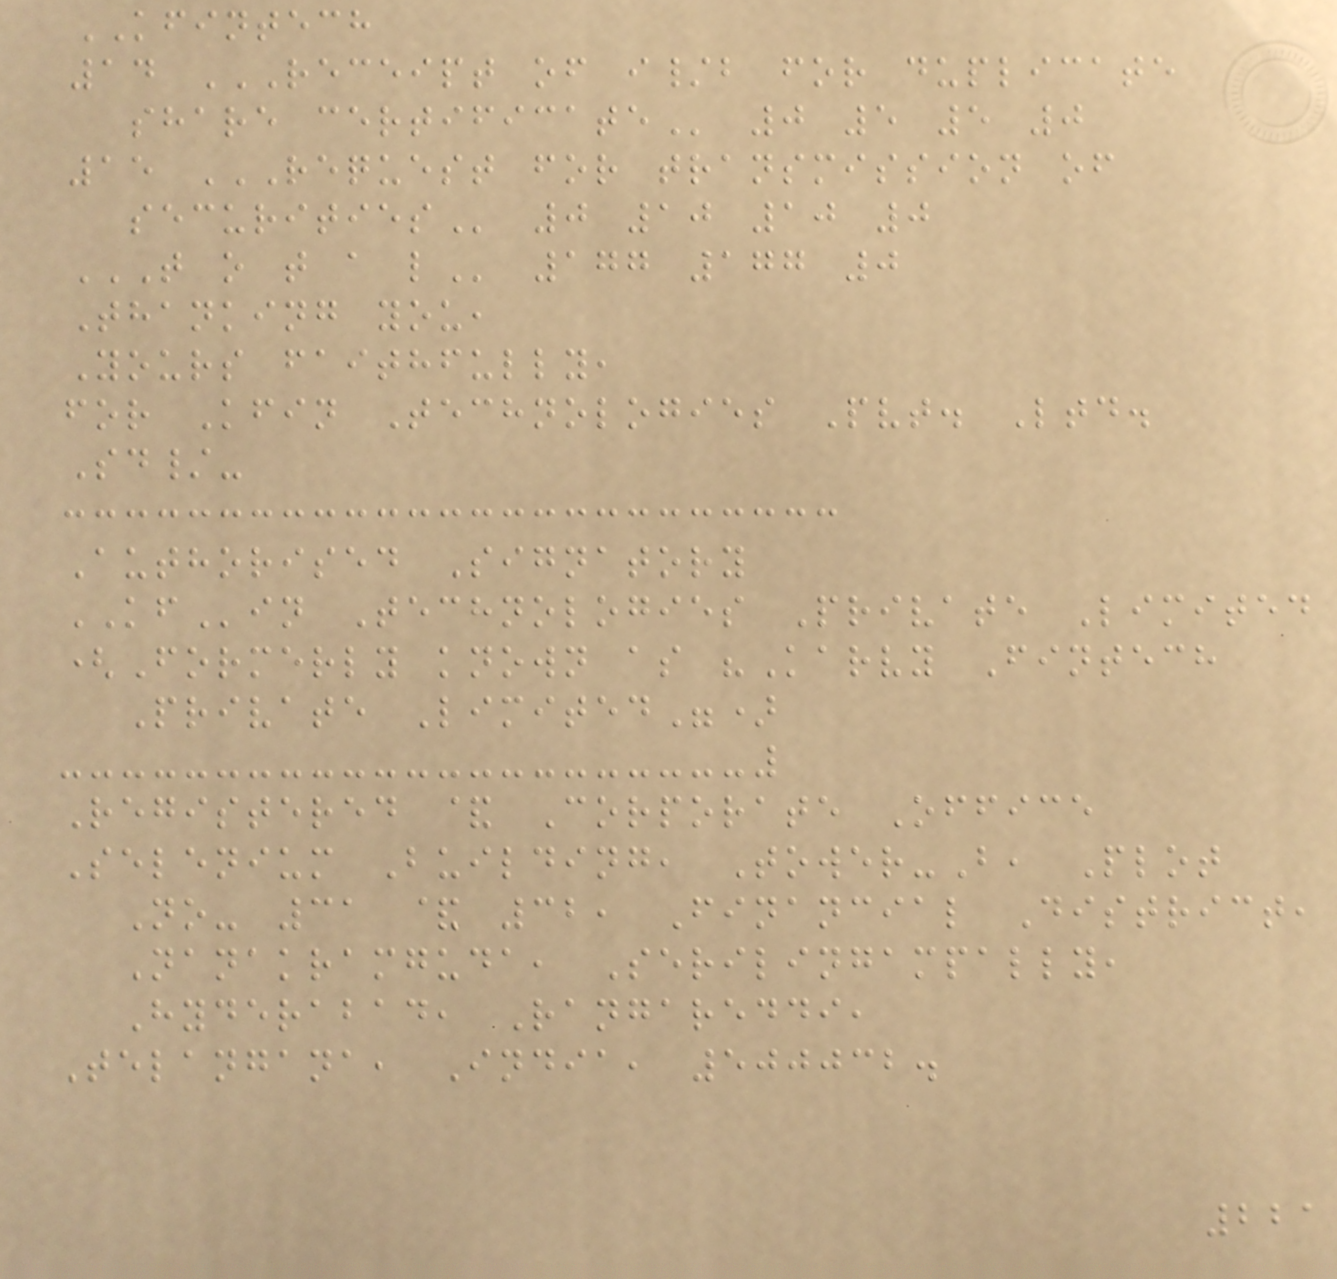KFINTECH
14 RECEIPT OF I/B FOR DUPLICATE
SHARE CERTIFICATE 0 5 5 0
15 REQUEST FOR TRANSMISSION OF
SECURITIES 0 10 10 0
T O T A L 177 177 0
Thanking you,
Yours faithfully,
for Kfin Technologies Pvt. Ltd.
Sd/-
Authorised Signatory
KFin Technologies Private Limited
(Formerly known as "Karvy Fintech
Private Limited")
Registered & Corporate Office
Selenium Building, Tower-B, Plot
No- 31 & 32, Financial District,
Nanakramguda, Serilingampally,
Hyderabad, Rangareddi,
Telangana, India, 500032.
221
